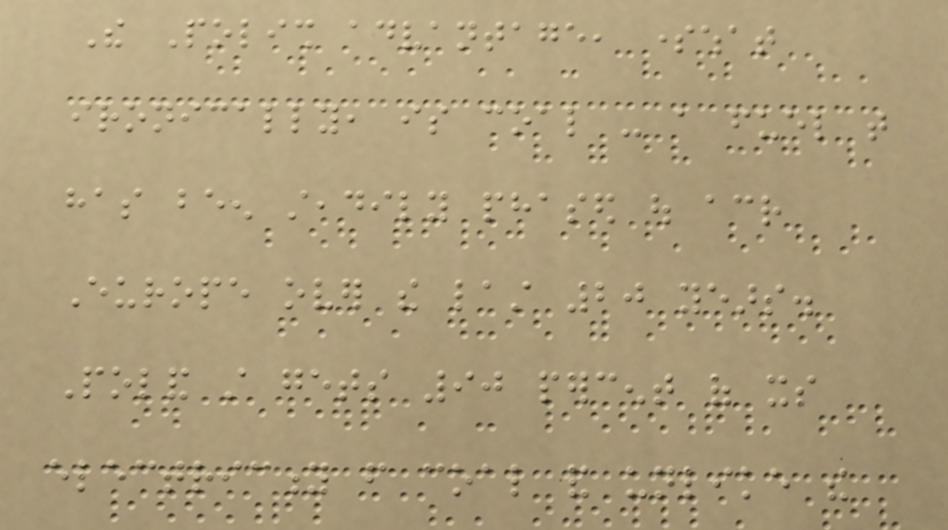The Polish advantage, somewhat
ironically, is coal - a fuel that
has been steadily phased out across
Europe over the last 20 years.
Poland still gets 90 percent of its
electricity from coal and unlike the
